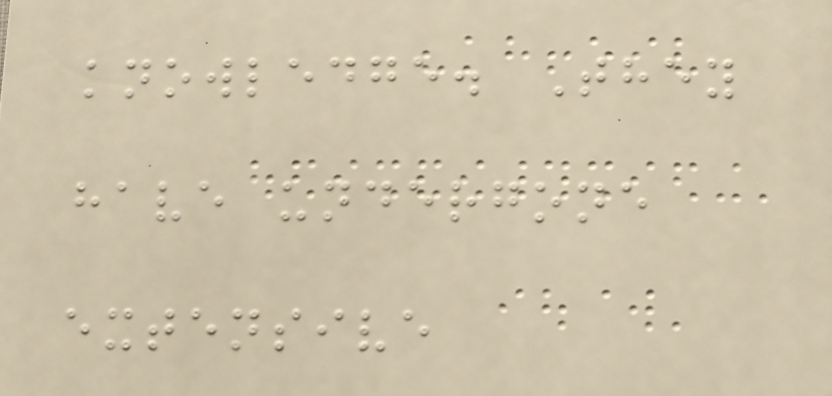knowledge. They
have undergone
extensive
